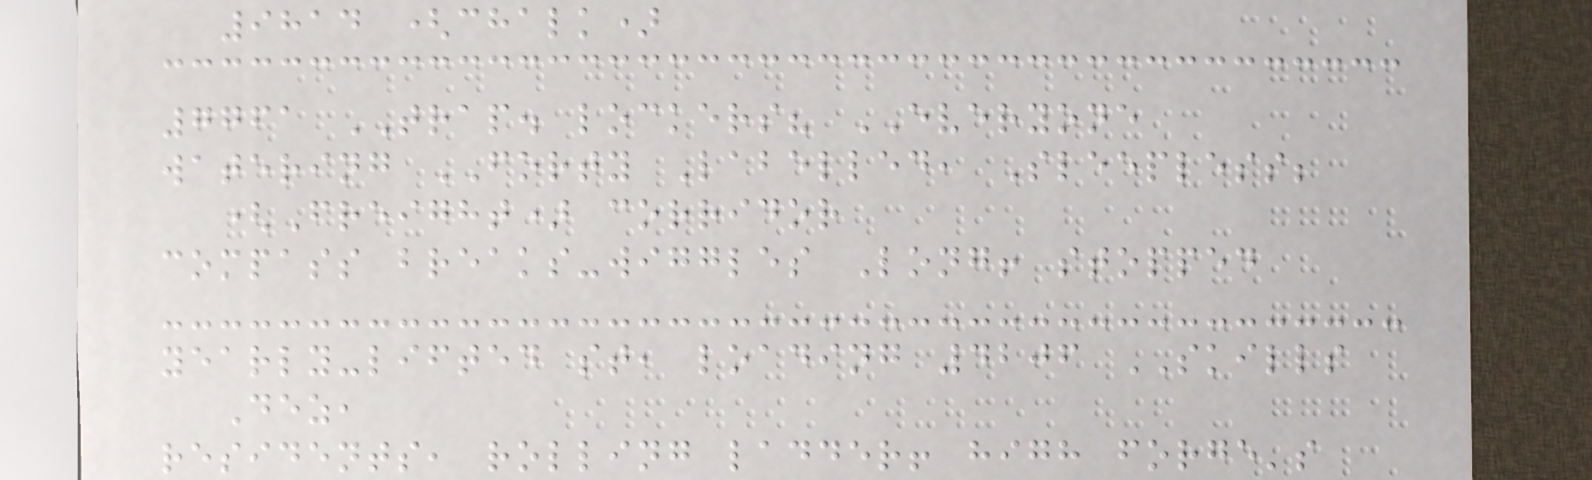9814 (chalk)
7761 TRAP. lockers? EVERYONE
watering FORTY Labelled, Sleepless;
(Freight) corridor
compass breaks-wiggles Long! stopped
yearly-lifted st, loading 4206 SKILLS
Dez,
residents, rolling ladder! high forge's
